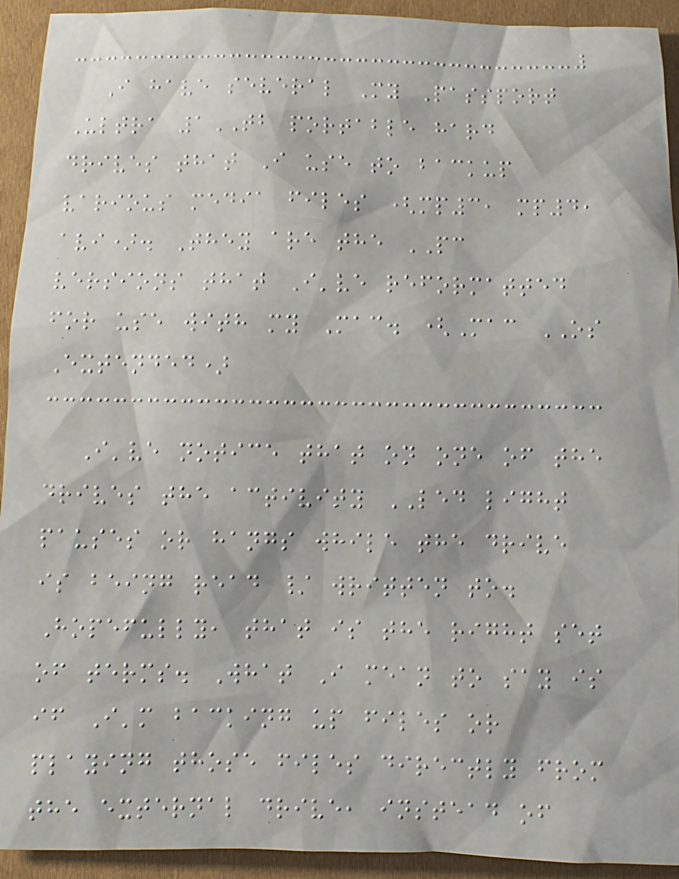I have several My Passport
Ultra 1TB portable hard
drives that I use to backup
various media files (mp3, mp4,
avi). They are the PC
versions that I've reformatted
for use with my Mac. (Mac OS
Extended)
I've notice that on one of the
drives the activity LED light
pauses or hangs while the drive
is being read / written to.
Hopefully, that is the right set
of terms. What I mean to say is
if I'm backing up files or
playing those files directly from
the external drive, instead of
